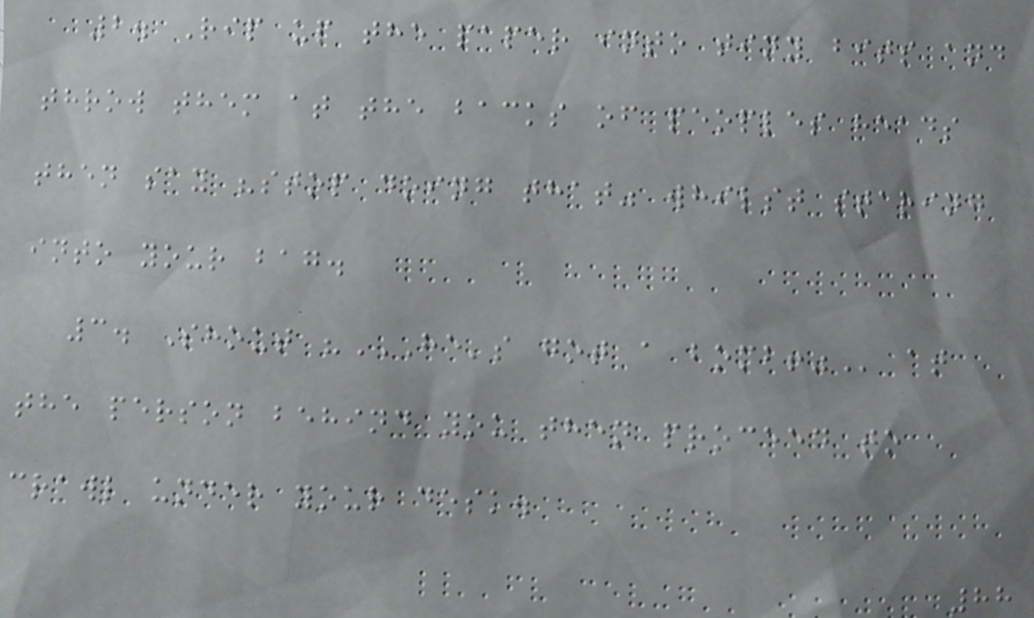2. Rip up the paper into tiny bits and
throw them at the backs of peoples heads
then say "stop doing that" whilst staring
into your bag.
3. Shout "HE'S GOT A BOMB!" at
the person behind you then proceed to
crawl under your desk.
88
